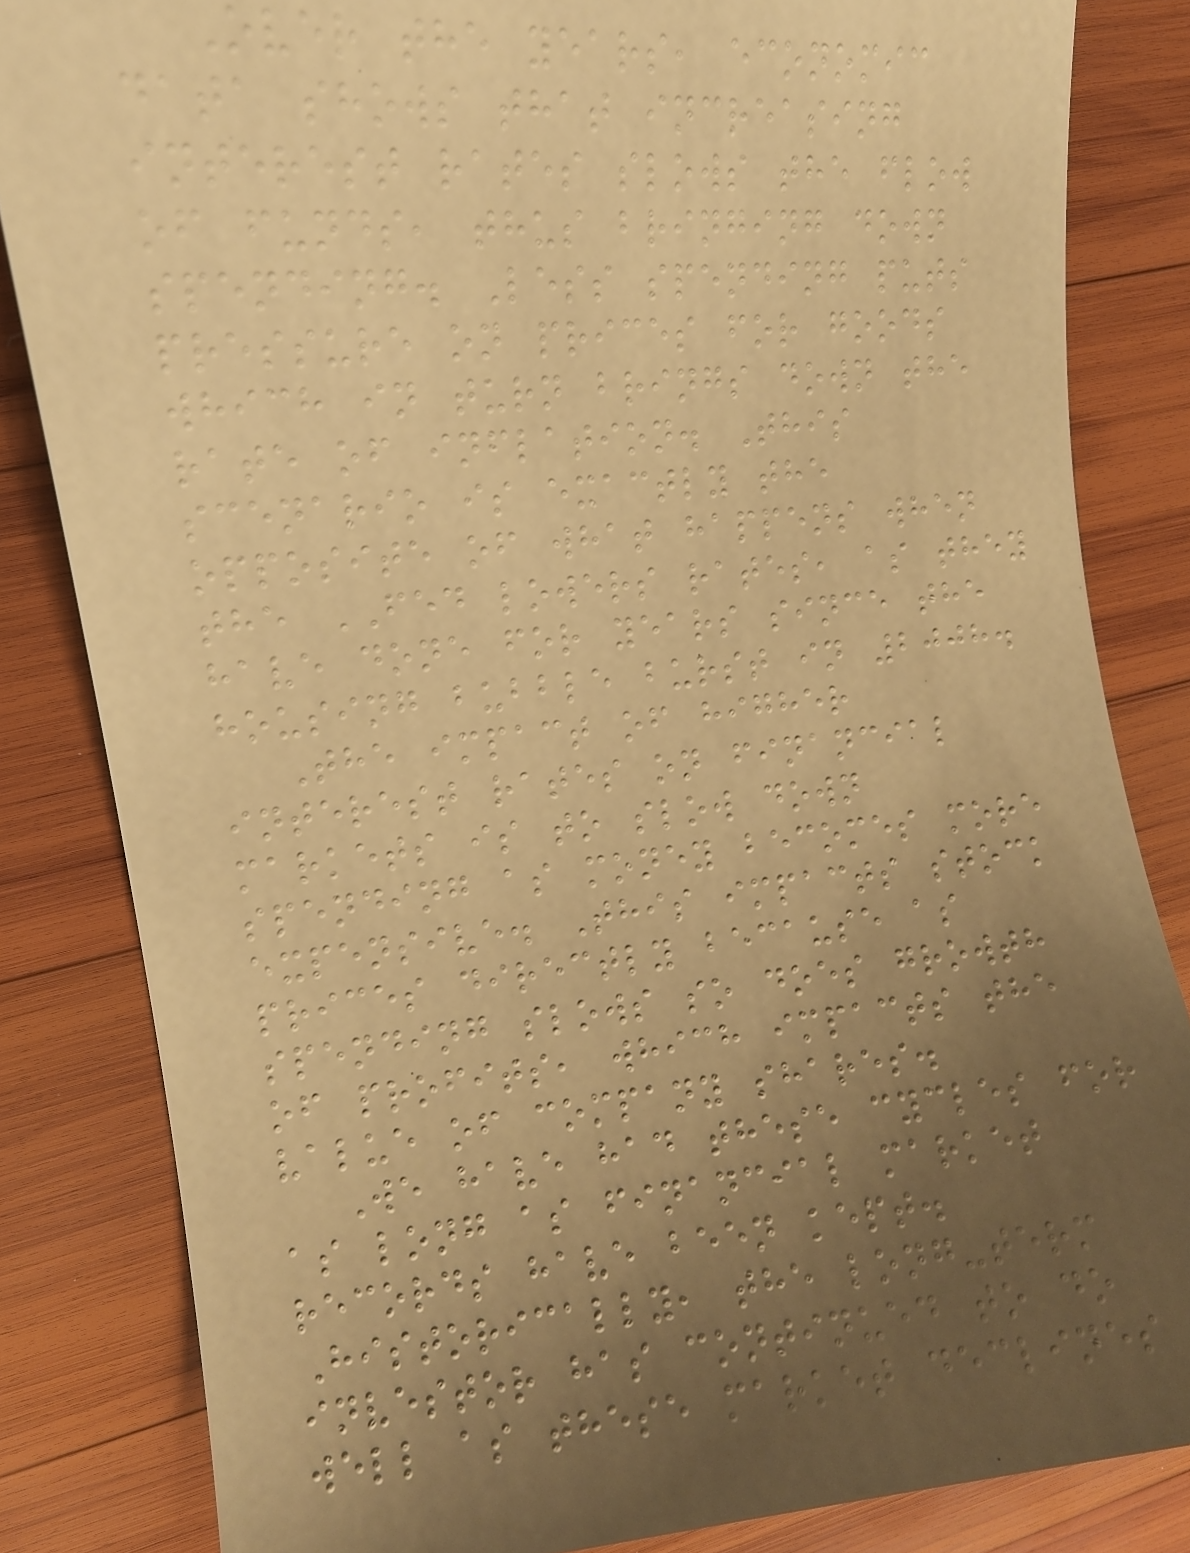Over the years, economic
data shows that increasing
interest rates slows the flow
of funds, thus bringing down
spending. Less spending puts
pressure on prices for goods
which in turn brings down the
rate of inflation. This
scenario is exactly the
opposite of what happens when
the FED lowers rates, as they
have done for years since the
housing bubble burst in 2008.
The impact of higher
interest rates on financial
markets is to slow down
spending as money becomes more
expensive. This impacts stock
prices directly because as
spending slows so does growth
of profits, which impacts the
value of company shares.
We have had these cycles for
as long as financial market
records have been kept.
Historically, the long-term
investor has continued to do
well as these market declines
